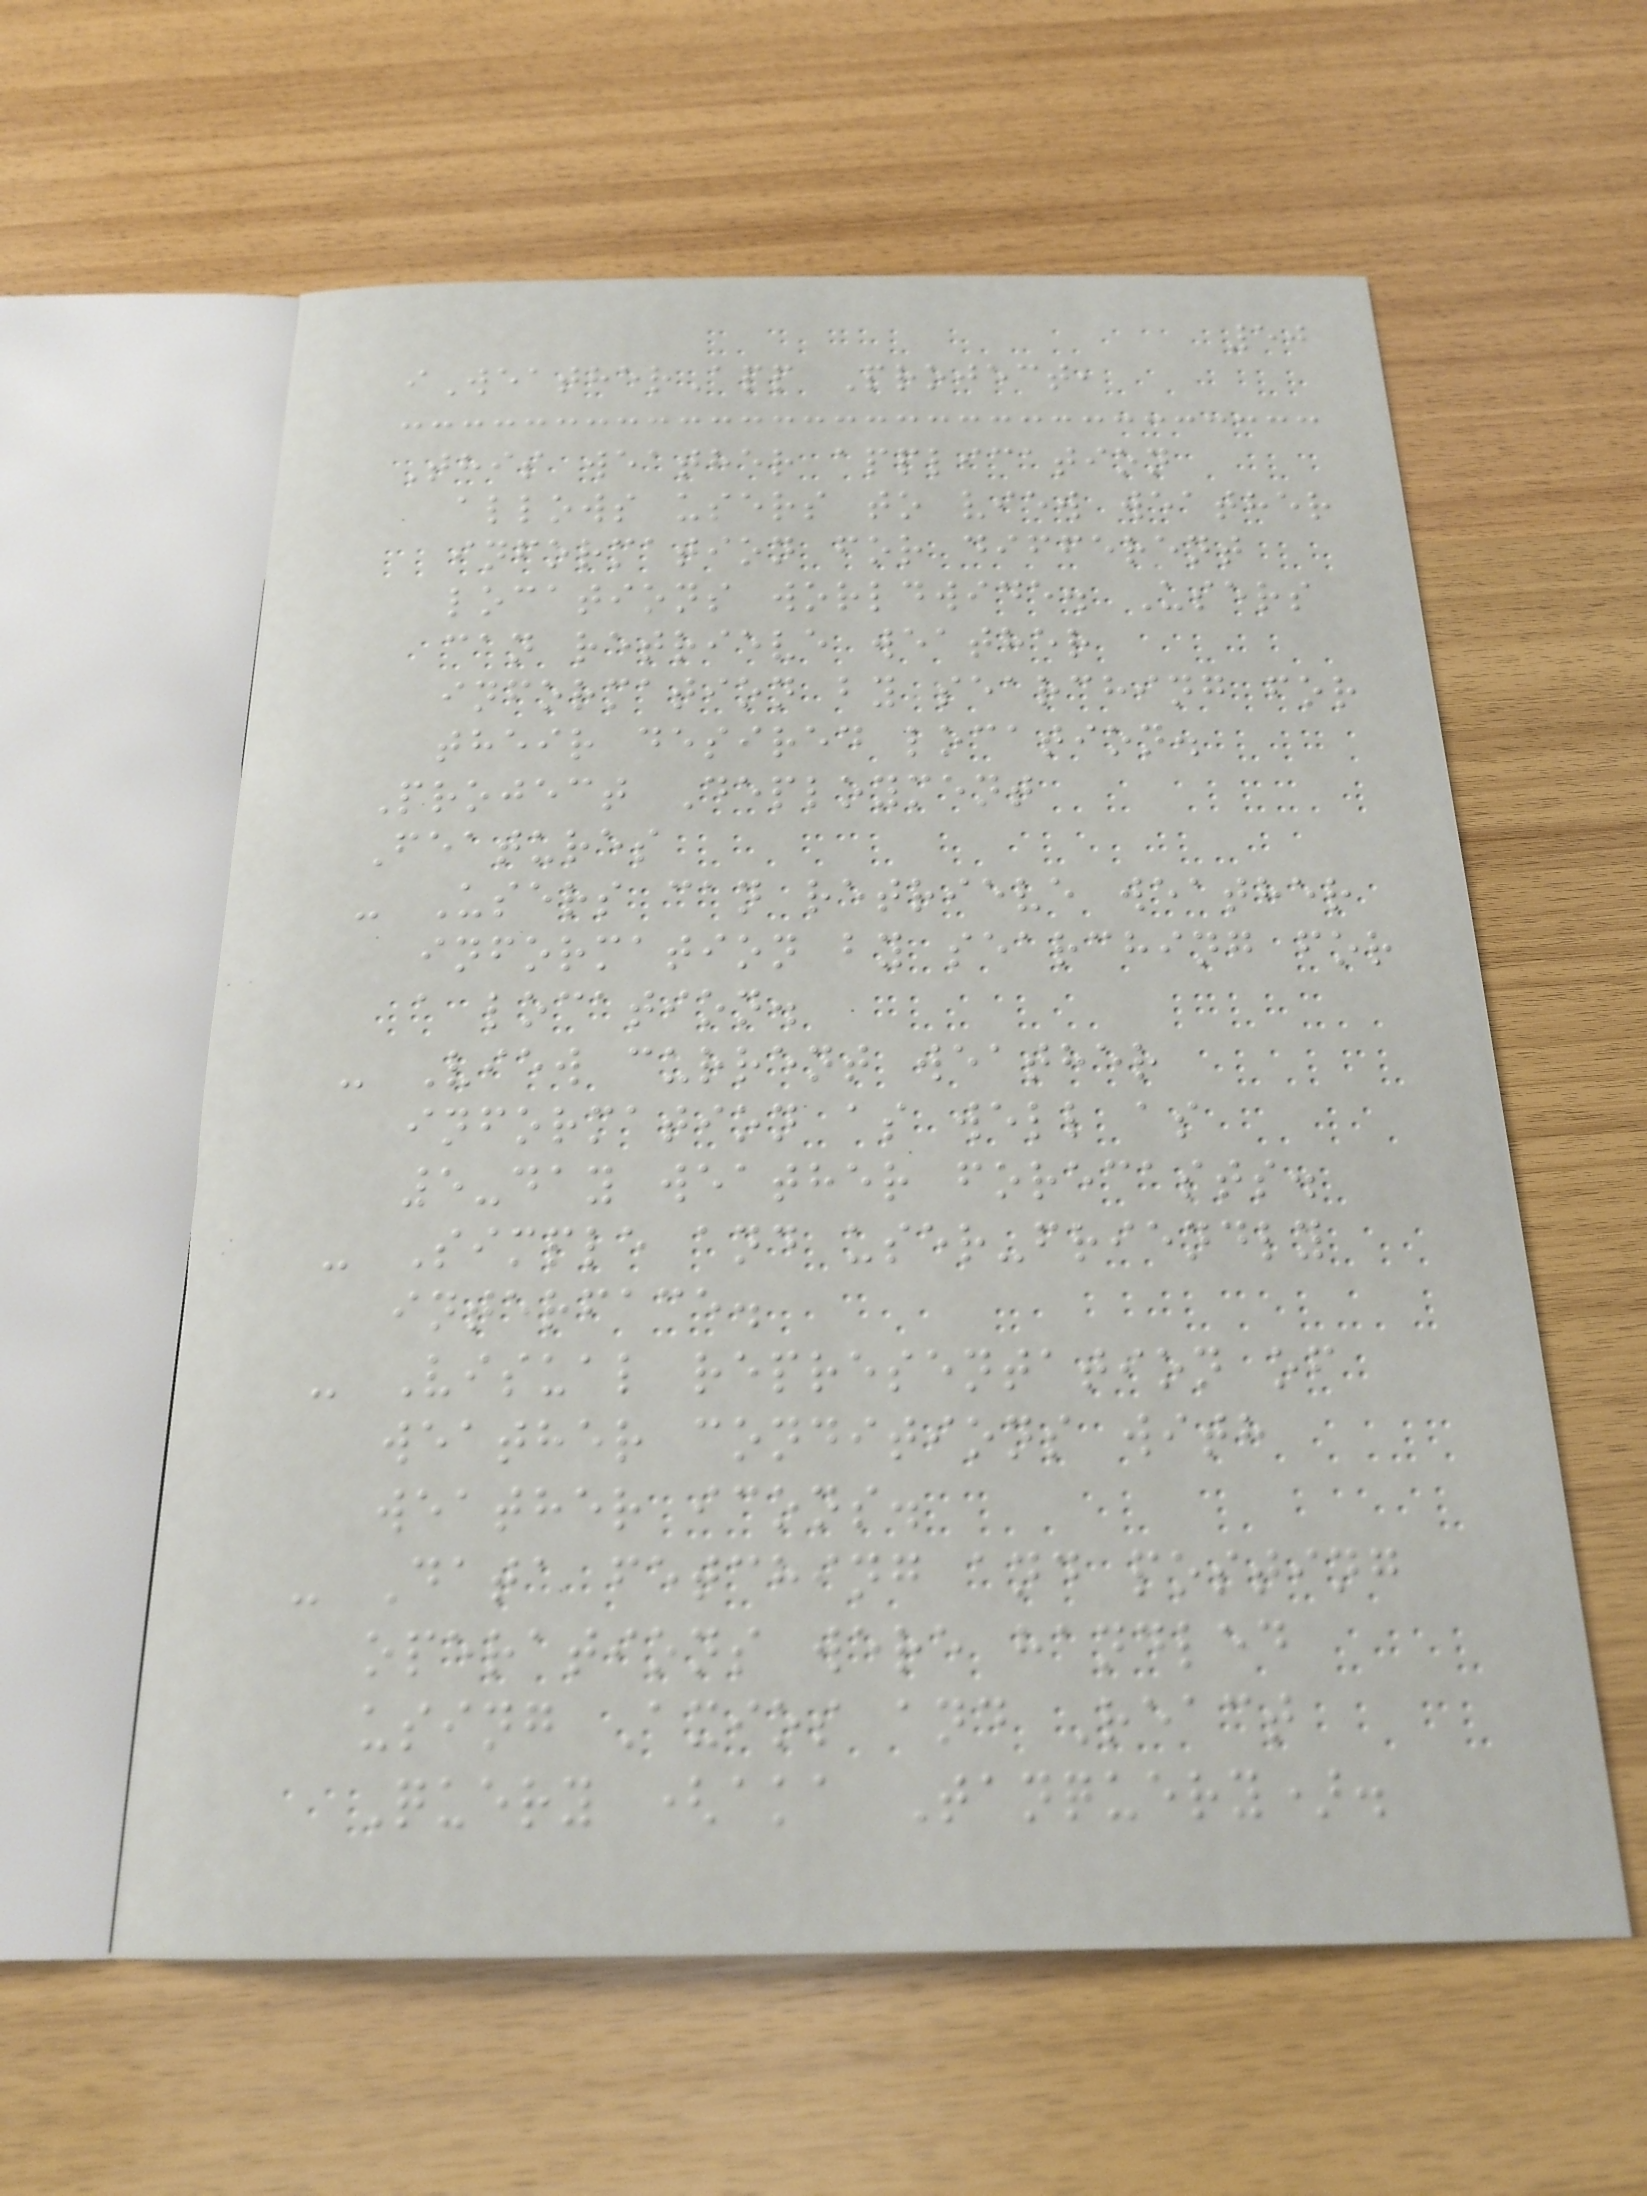50
iWeatherApp Project,
This weather application
allows users to view weather
information for different
locations worldwide. Users
can retrieve weather
information by searching for
their desired location.
Project Deployment
Features
- Users can retrieve weather
information by searching for
a location.
- View current weather
information as well as
5-day weather forecasts.
- Simple and user-friendly
interface.
- Visual representation of
weather conditions with
weather icons.
- Data fetching and posting
operations were handled
using Axios and React
Query (aka Tanquery).
